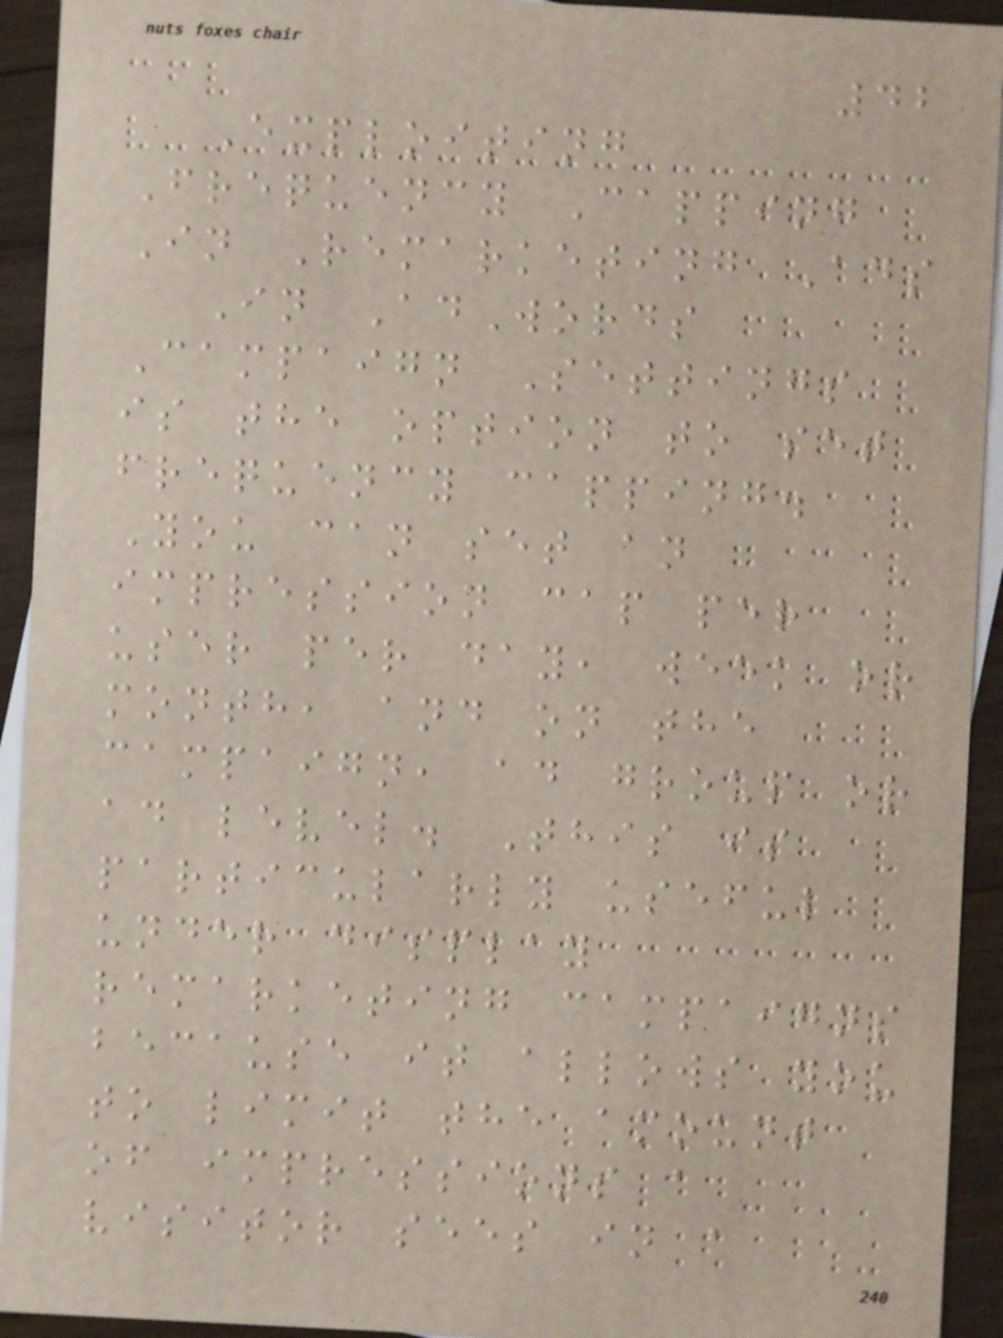42
Exploiting
Frequency Capping
In Remarketing Ads
In AdWords
Campaign Settings
is the option to set
frequency capping.
You can set an
impression cap per
user per day, week or
month, and on the
campaign, ad group or
ad level. This is
particularly useful
under display
remarketing campaigns
because it allows you
to limit the amount
of impressions a
visitor sees in a
